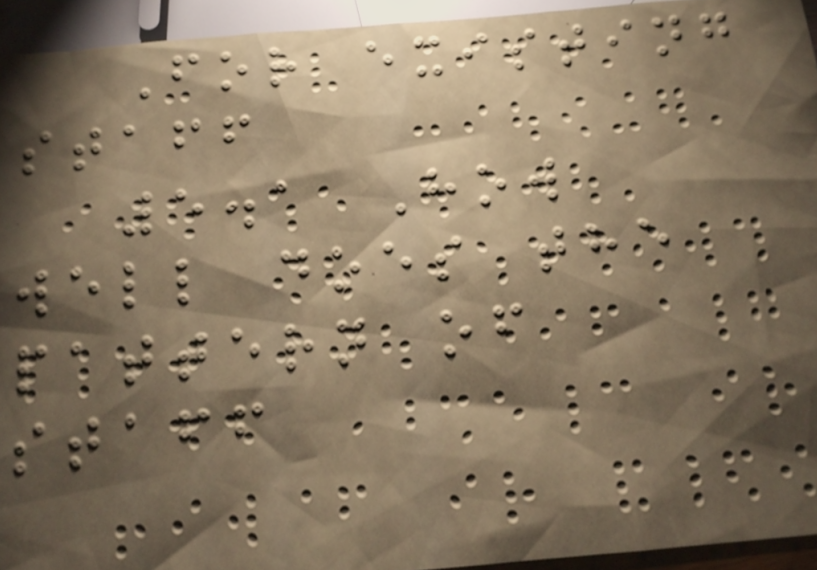For existing
staff
5.1 How
well does the
pattern of
staff
